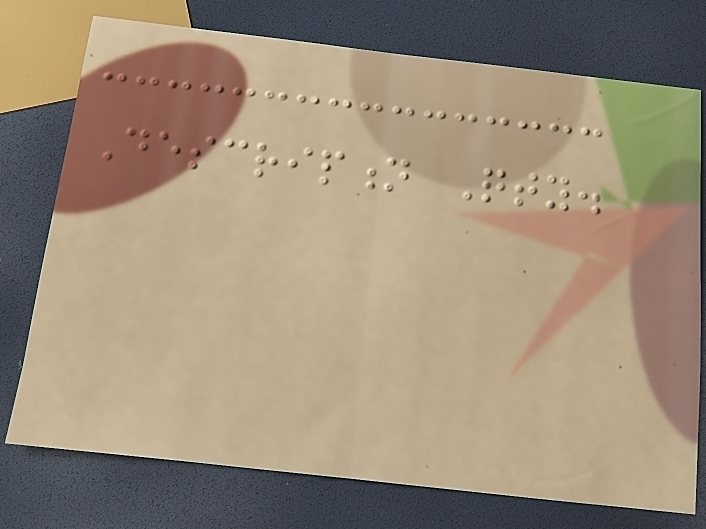Description Qty.
